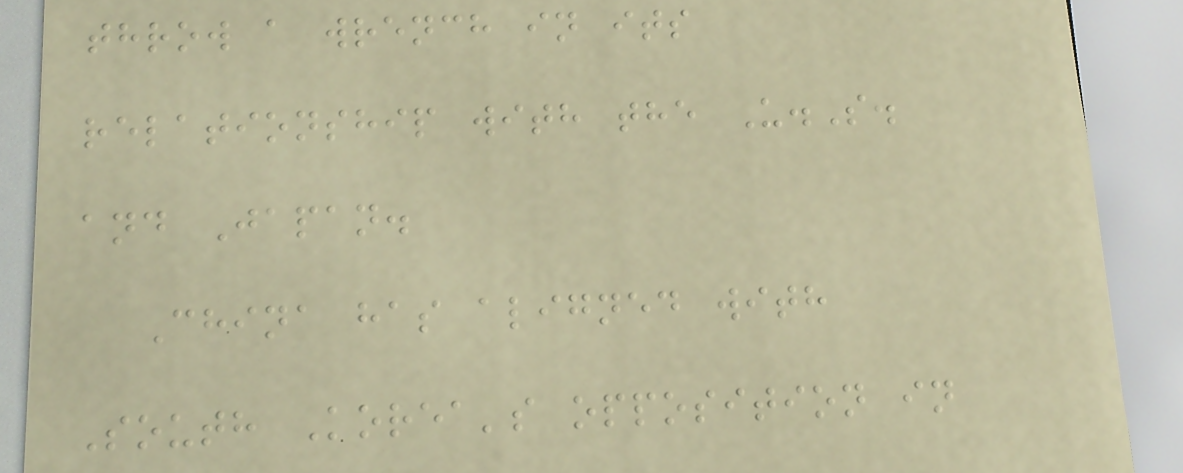throw a wrench in its
relationship with the U.S.
and Japan.
China has aligned with
South Korea's opposition in
